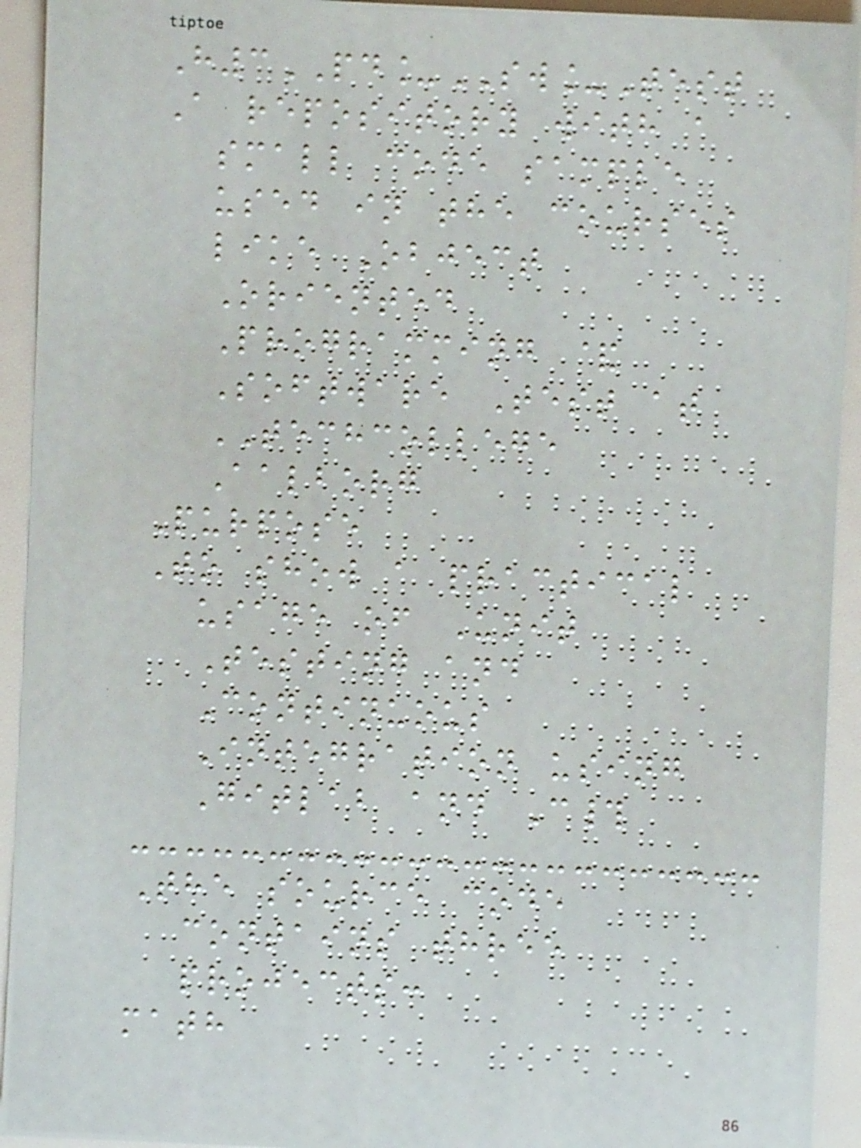H3PD_SW_Test
A repository with a
small code sample
used in the courses
like Object
Oriented
Programming &
Software Test at
TECHCOLLEGE
Aalborg
Purpose
To show a practical
usage of Unit
Testing and
Continuous
Integration using
Gitlab and C#
The source code
contains three
projects:
math
